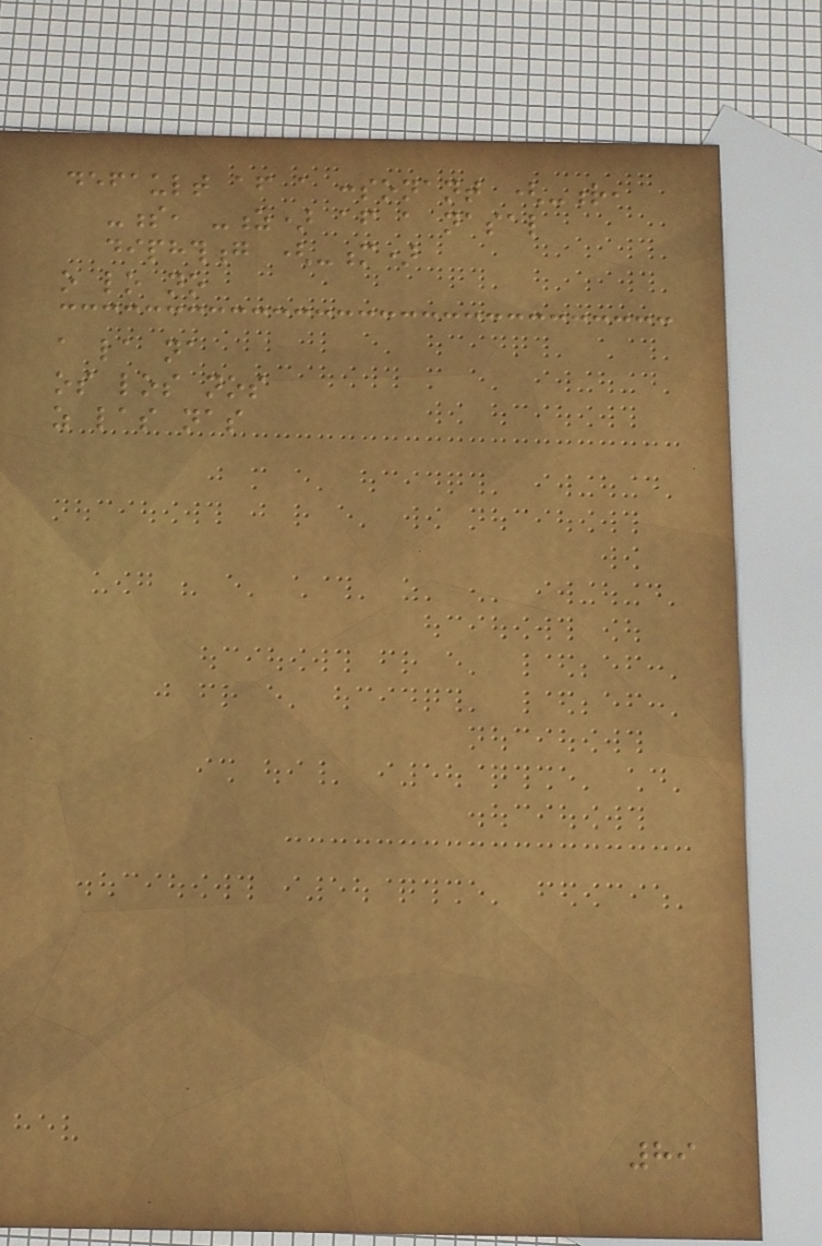default after a consonant (-r,
-s, -z) after a nasal
diphthong (-m)
o lo no
a la na
os los nos
as las nas
89
